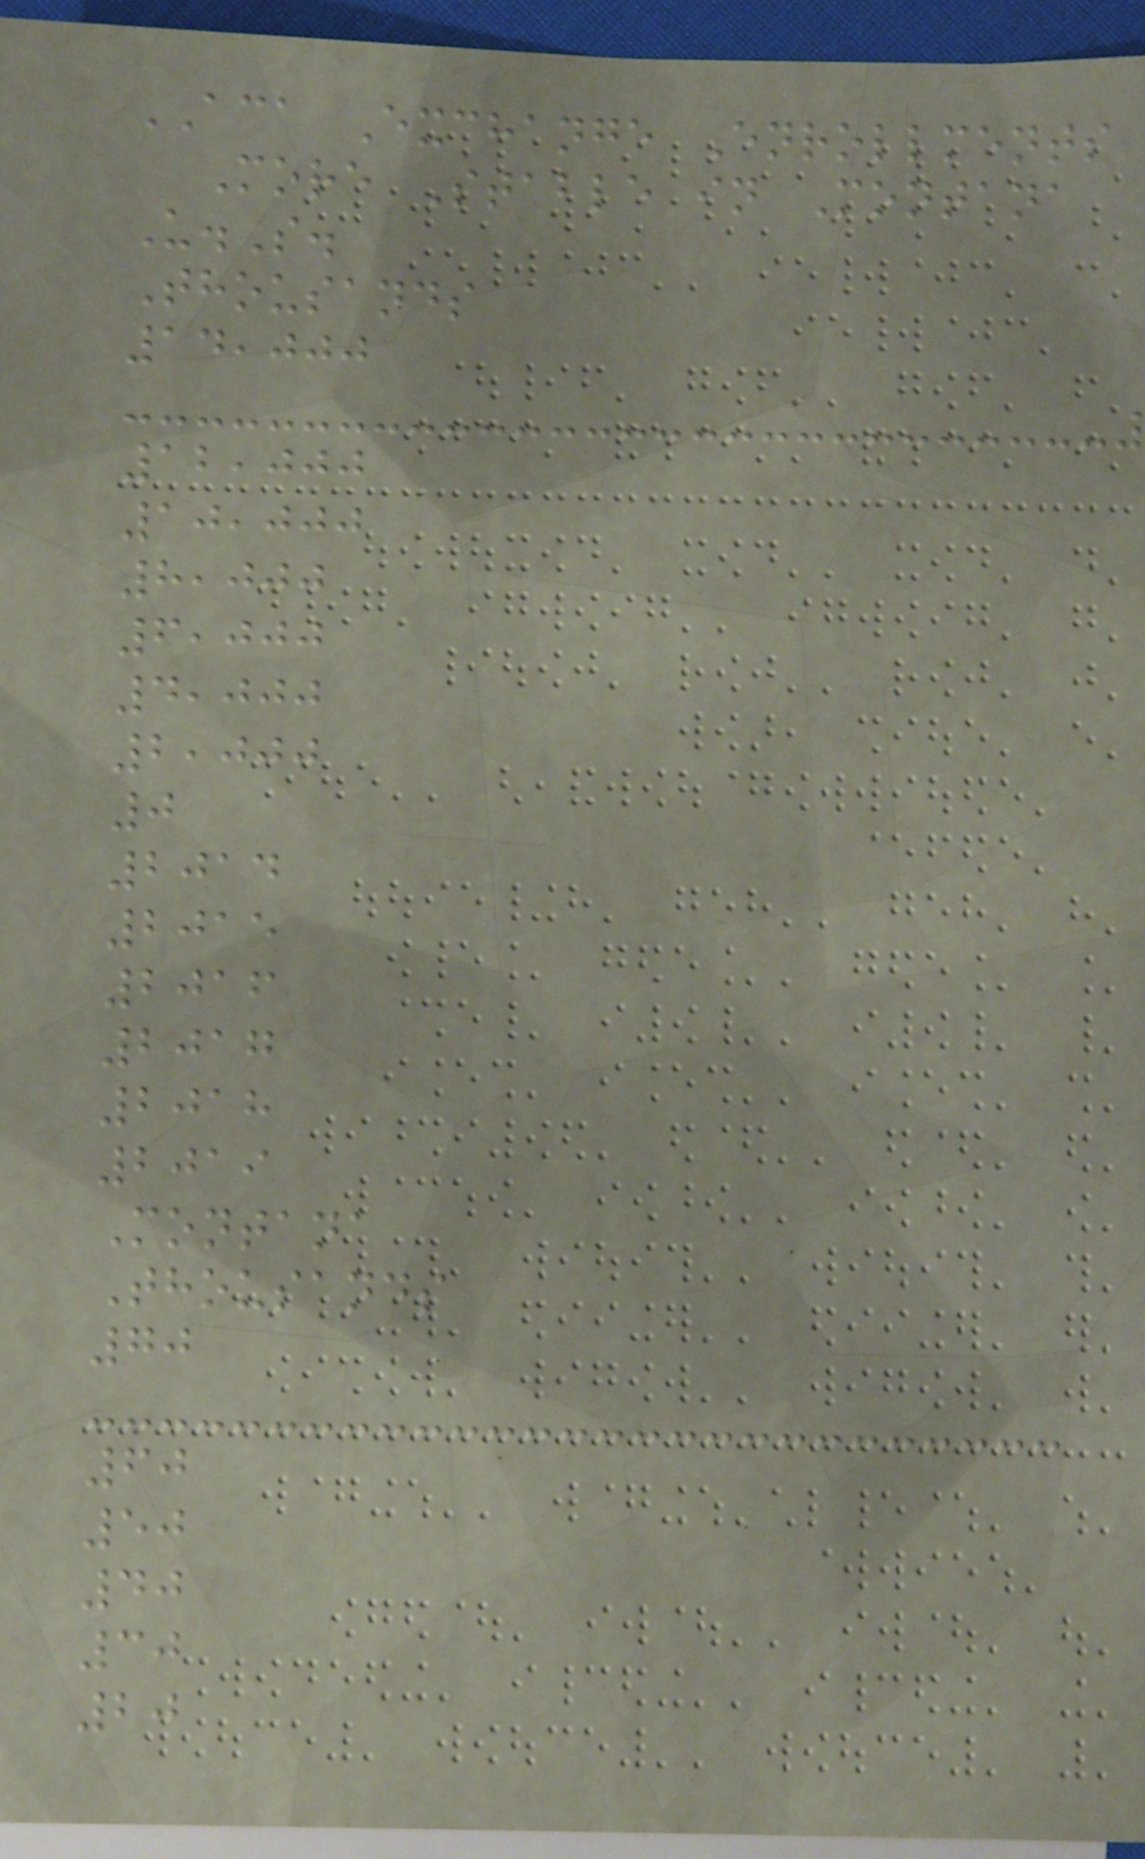ACA Exchange Enrollments
More Stable in Montana
U.S.
Thousands
14,000
12,000
10,000
8,000
6,000
4,000
2,000
0
2014
2015
2016
2017
2018
2019
Montana
Thousands
70
60
50
40
30
20
